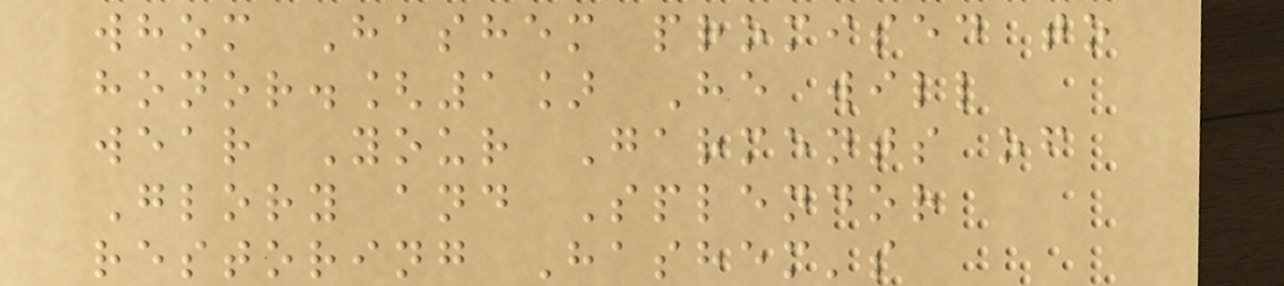whom Hashem promised to
honor.[1] He will
wear Your Garments of
Glory and Splendor
restoring Hashem's
